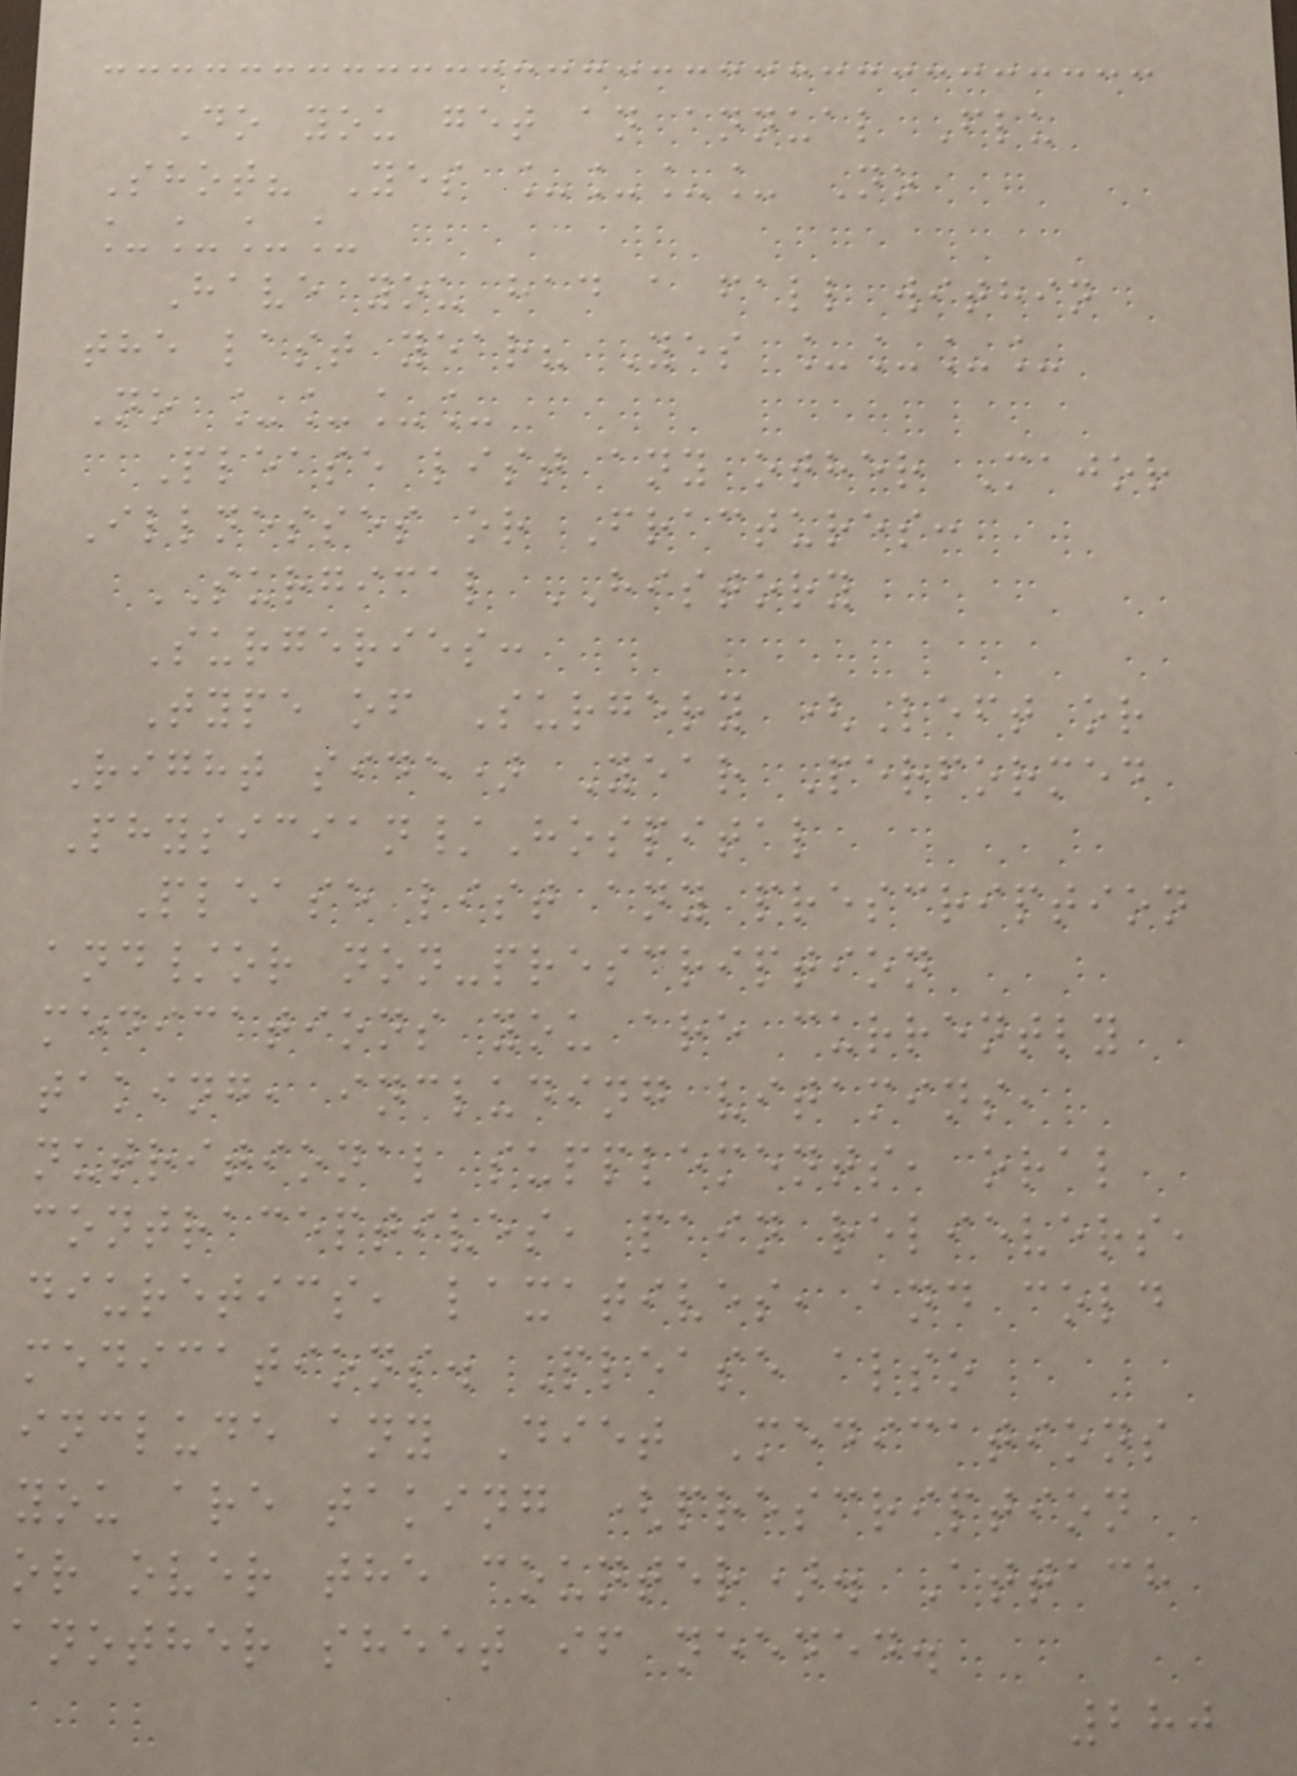Do you get an annual Flu
Shot? Yes ____ No
____
Have you had a fall within
the last year? Yes ____
No ____
Please list any other Major
Illnesses or Fractures:
SURGICAL HISTORY
Surgeries:
Type of Surgery (Left or
Right side) Year Performed
Physician/Hospital
Please list any prescription
and/or non-prescription
medications you are currently
taking, including vitamins,
nutritional supplements, oral
contraceptives, pain relievers,
diuretics, laxatives, and cold
medications. Please also
include any Diet Medications
you are taking (prescription
or over the counter). Attach
another sheet if needed.
280
